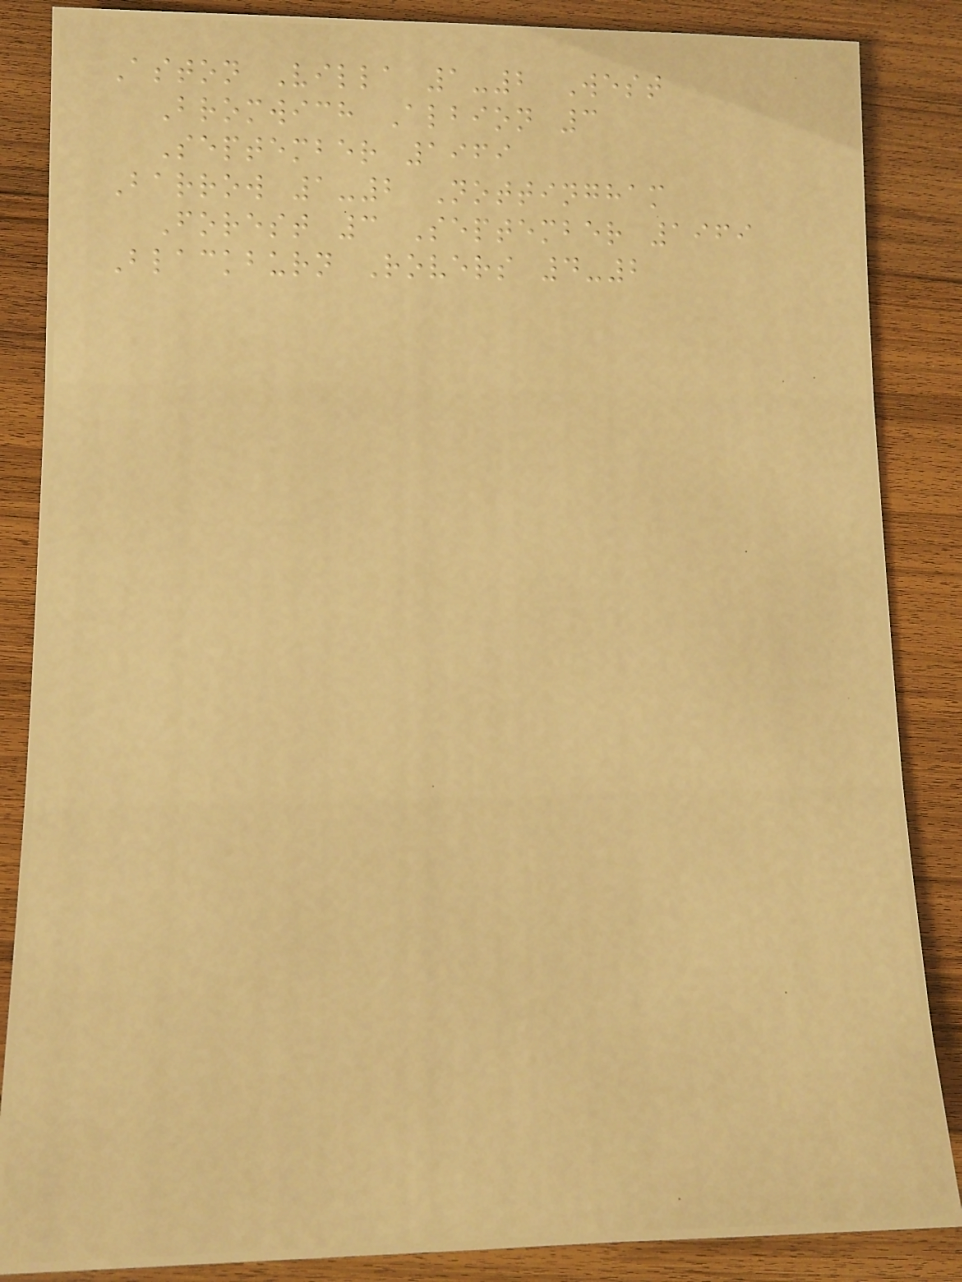Aston Villa 1-2 West
Bromwich Albion 3
September 1969
Barrow 1-2 Nottingham
Forest 3 September 1969
Blackburn Rovers 4-2
